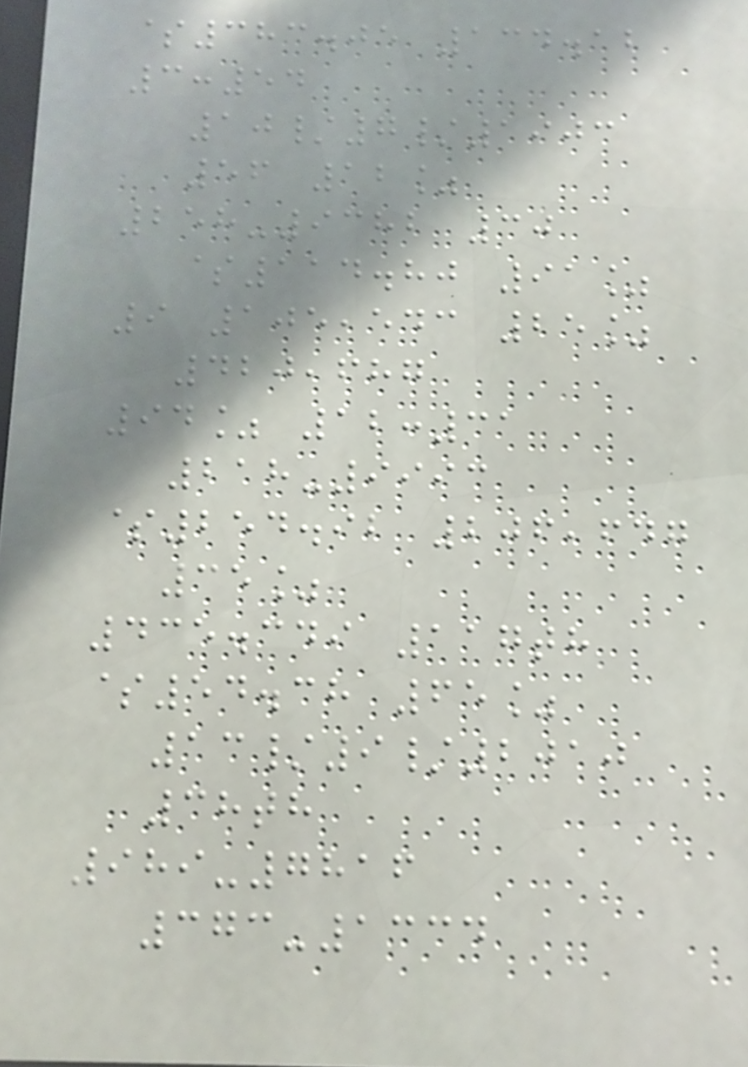$383.05 134.12
3:54
10/7/1903
56 12%
258-9382 30
$114.80 91%
9 105,543 25%
420,687
94% 12:31
218-9993
$254.92 206,647
35%
435.349 117th
$54.38 65%
13/9/2010
38th
989-7816
373-1334
